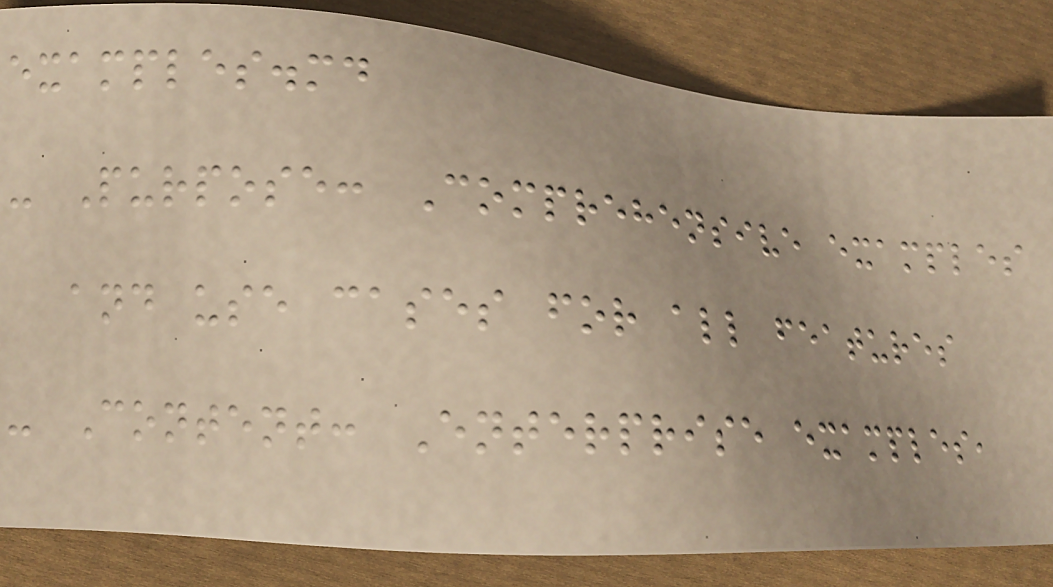examples.md
- Purpose: Comprehensive examples
and use cases for all features
- Content: Enterprise examples,
